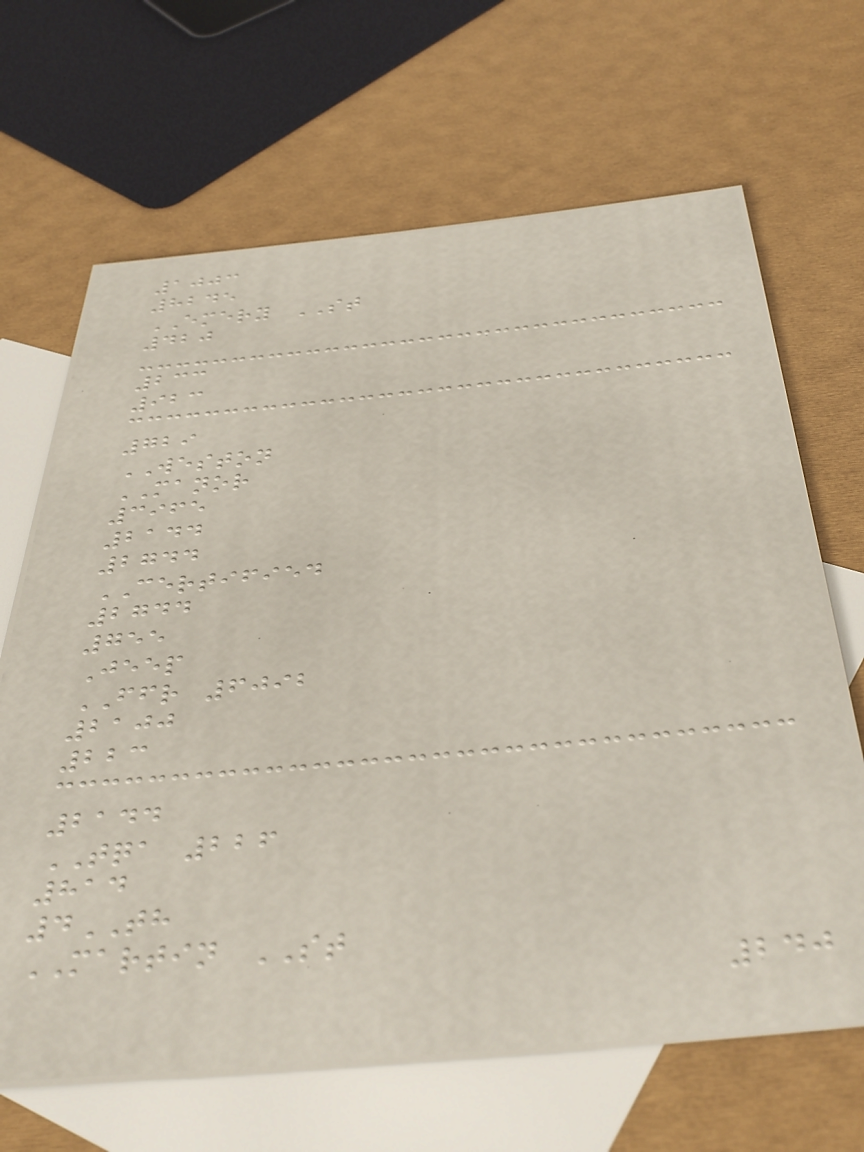1003
8245
EMERY ST
420
233
923
729
WESTON
MANOR
3965
2144
2744
CERTIFIED
2744
755
Jeep
FFR 6092
2100
223
2144
TQA 226
814
4TH
MARTIN ST
240
